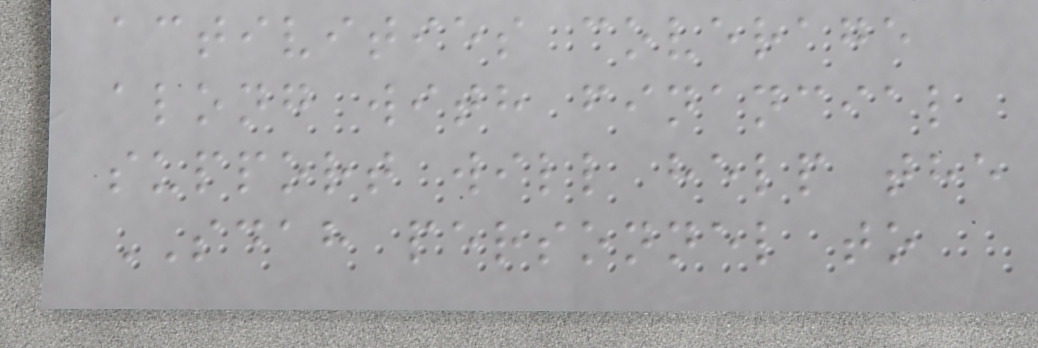activities coverage
along with financial
support will help the
SDAH personnel to
